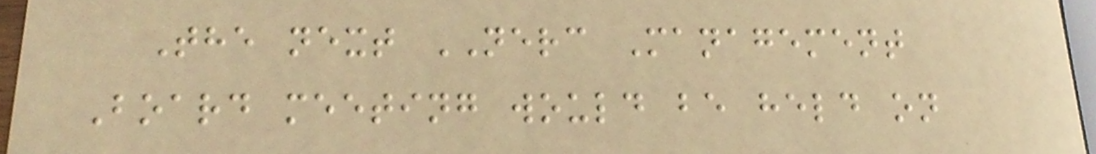The next NERC Management
Board meeting would be held on
